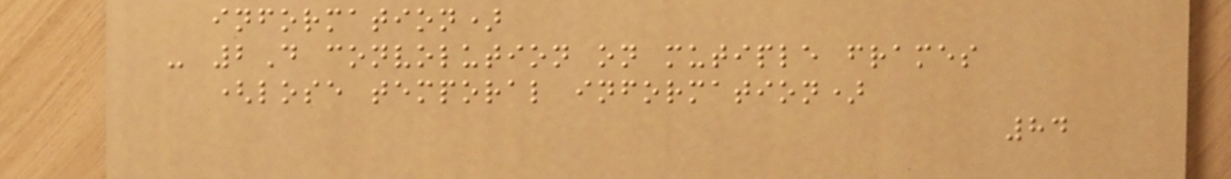information)
- 2D convolution on mutiple frames
(lose temporal information)
84
